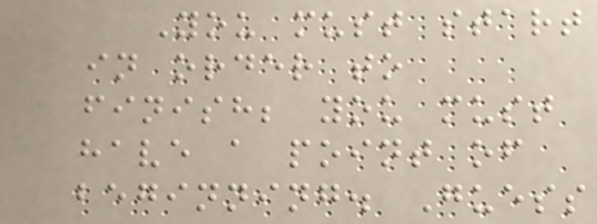You must start
in order to
finish; you must
have a point of
beginning. Guess
